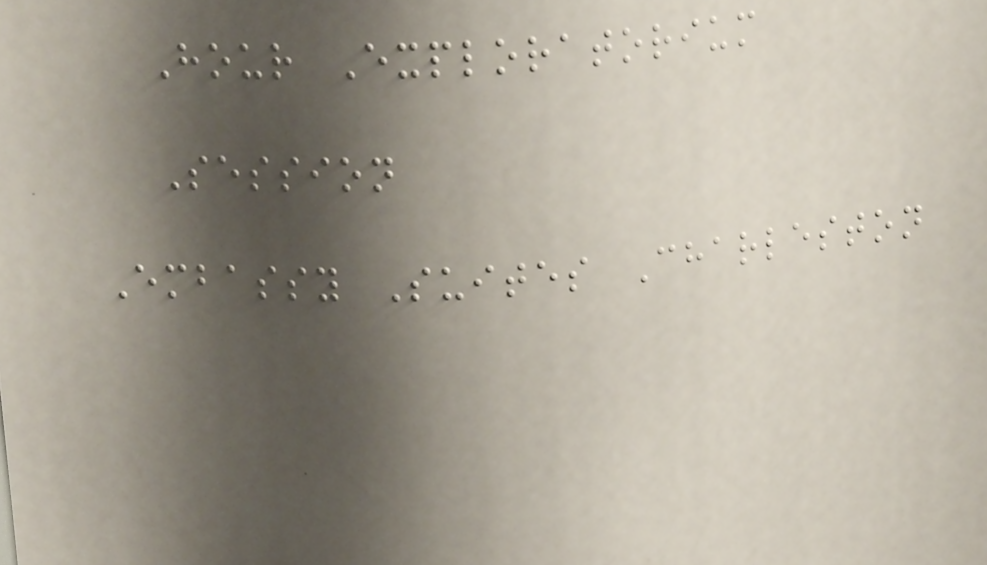Hour Exploratorium
Session
Embassy Suites Charleston
